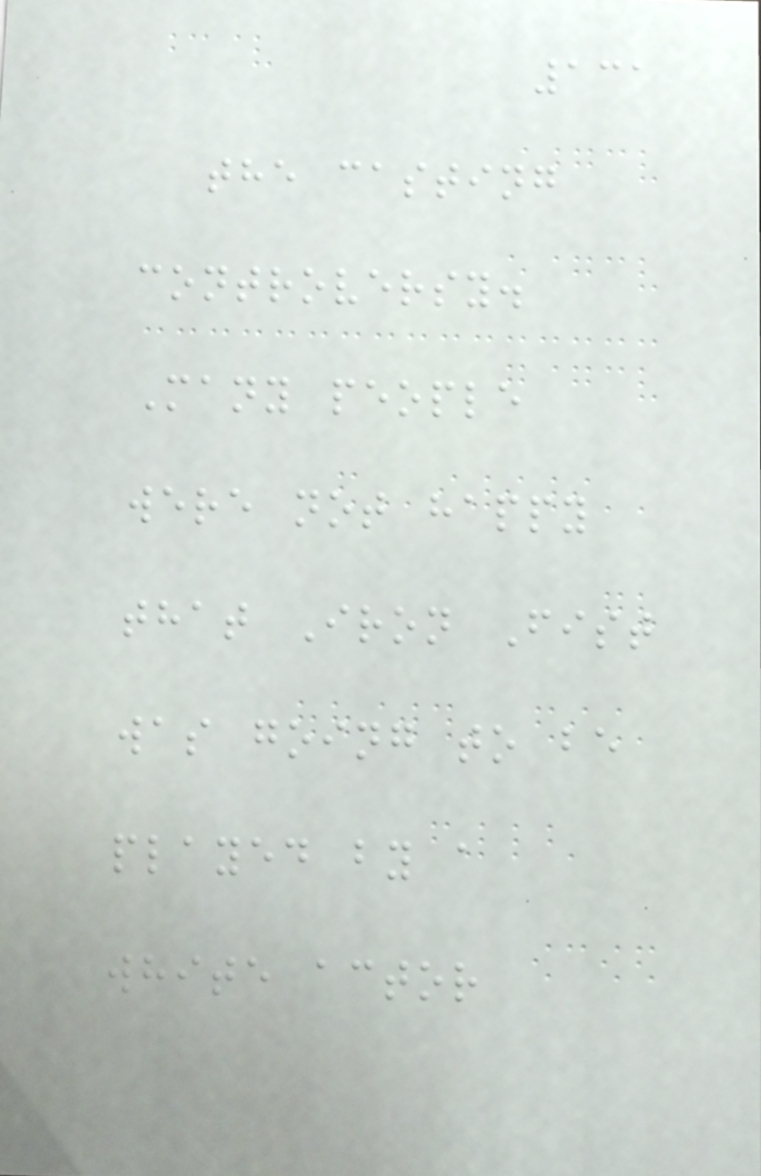131
the casting
controversy.
Many people
were not happy
that Iron Fist
was going to be
played by a
white actor
